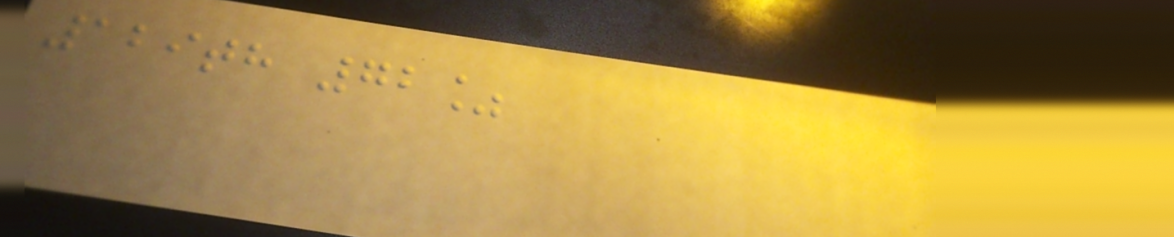129th 72%
